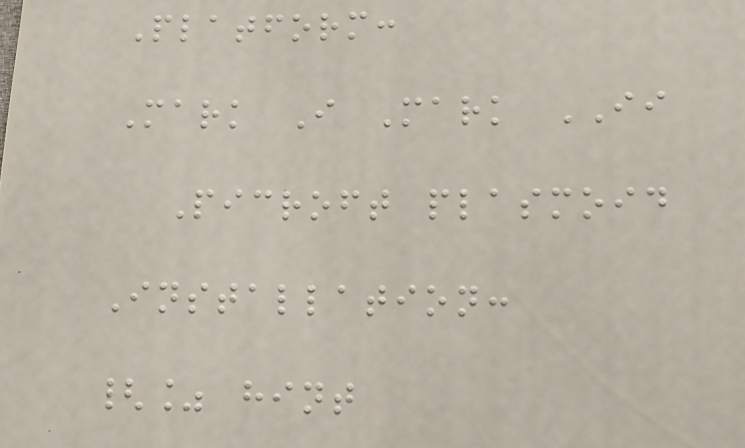Platform:
Mark I Mark II
Picroft plasmoid
Installation:
{% hint
